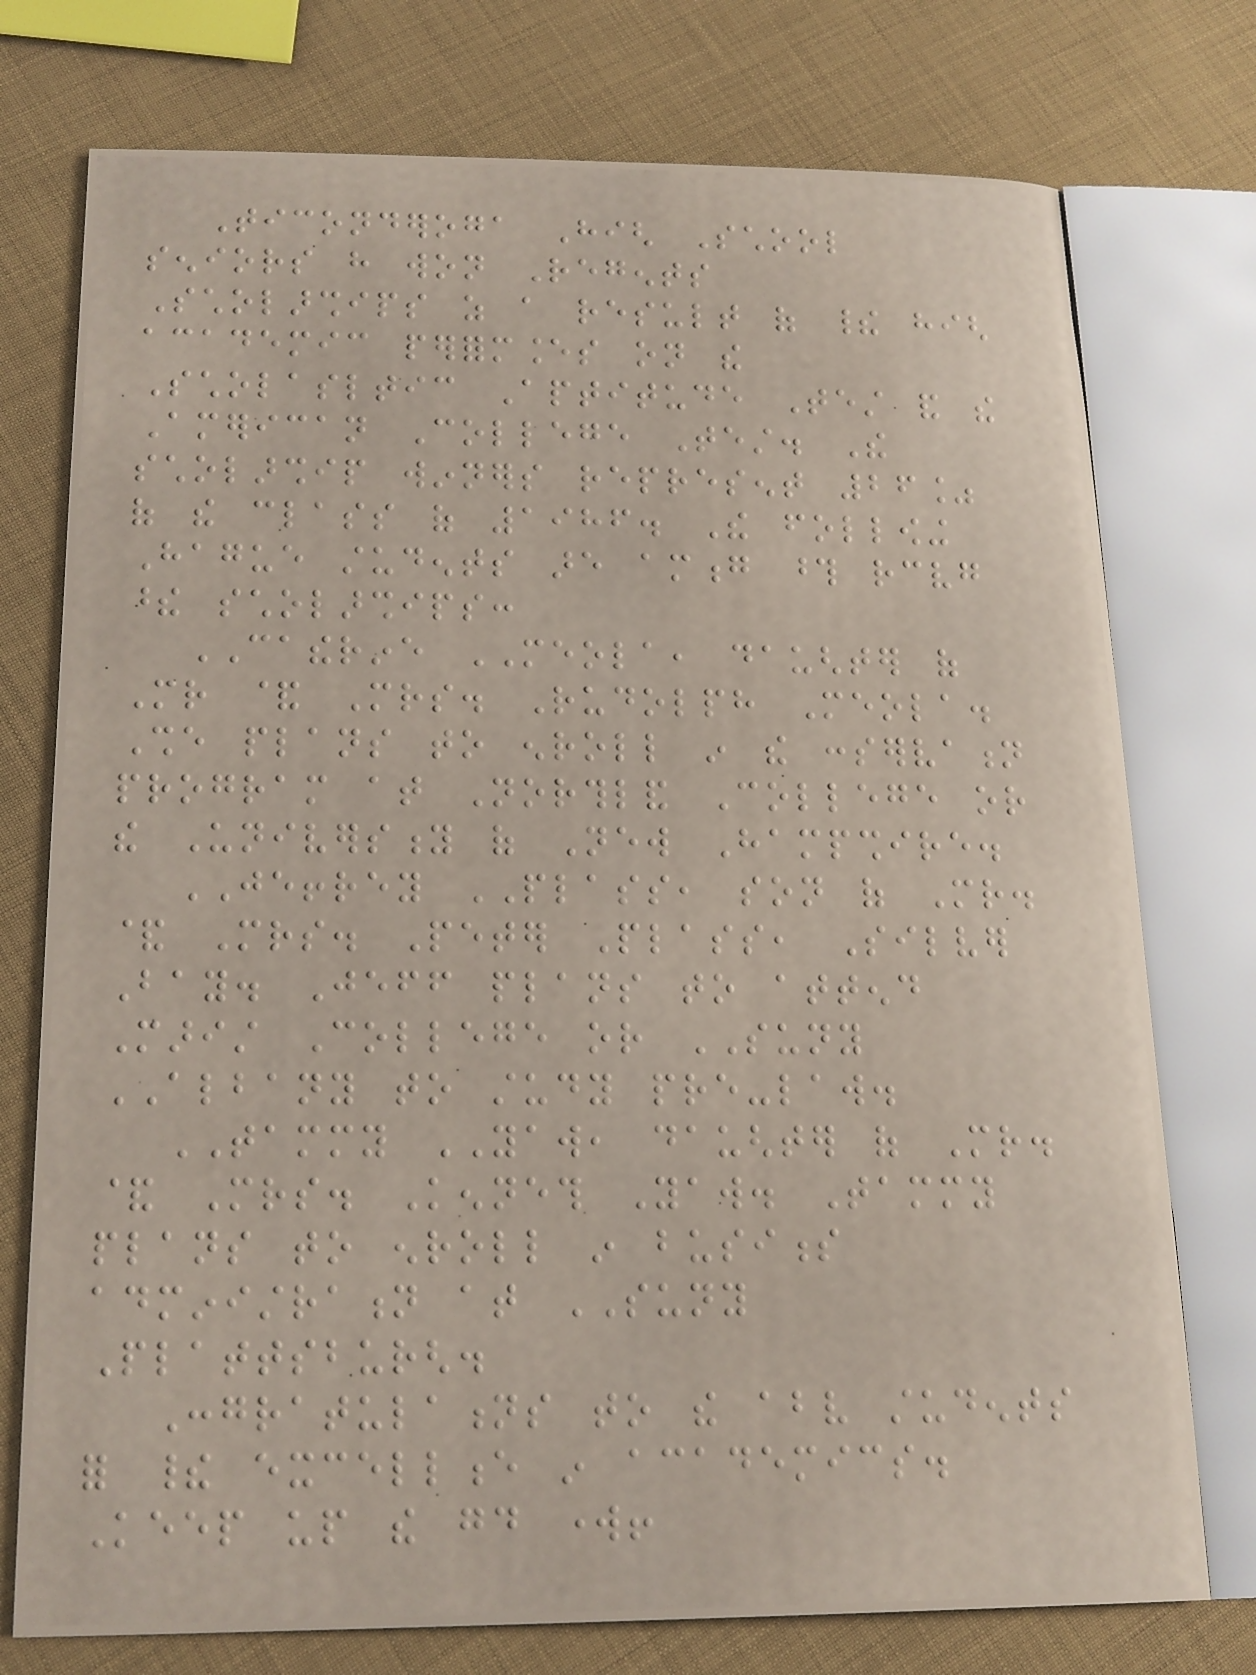Ticonderoga High School
seniors have won Regents
Scholarships as a result of their high
academic performances on the
Scholasltic Aptitude Test and the
American College Test. The
scholarship winners represent 26%
of the class of 1986. The following
Hague students are among those receiving
these scholarships:
CATHERINE MEOLA, daughter of
Mr & Mrs. Rudolph Meola.
She plans to enroll in the conservation
program at Northland College or
the University of New Hampshire.
JEFFREY PLASS, son of Mr.
& Mrs. Peter Plass, Silver
Bay. Jeff plans to attend
Marist College or SUNY
ALBANY to study pre-law.
TAMMY YAW, daughter of Mr.
& Mrs. Kenneth Yaw. Tammy
plans to enroll in business
administration at SUNY
Plattsburgh.
Congratulations to the above students
for their excellence in academics.
Keep up the good work!
